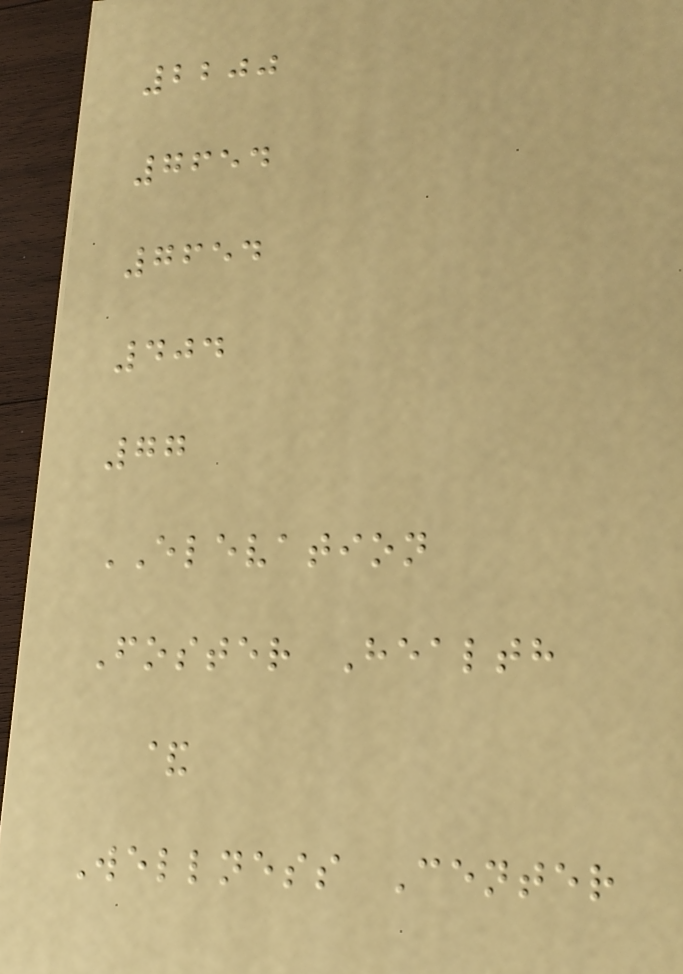2200
7654
7654
404
77
ELEVATION
Foster Health
&
Wellness Center
